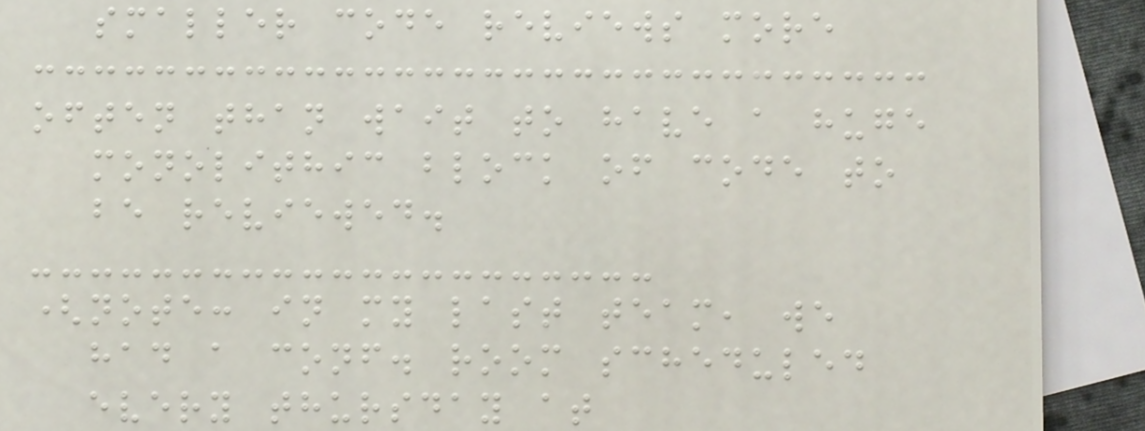smaller code reviews more
often than wait to have a huge
monolithic block of code to
be reviewed.
(note: in my last team, we
had a conf. room scheduled
every thursday at
